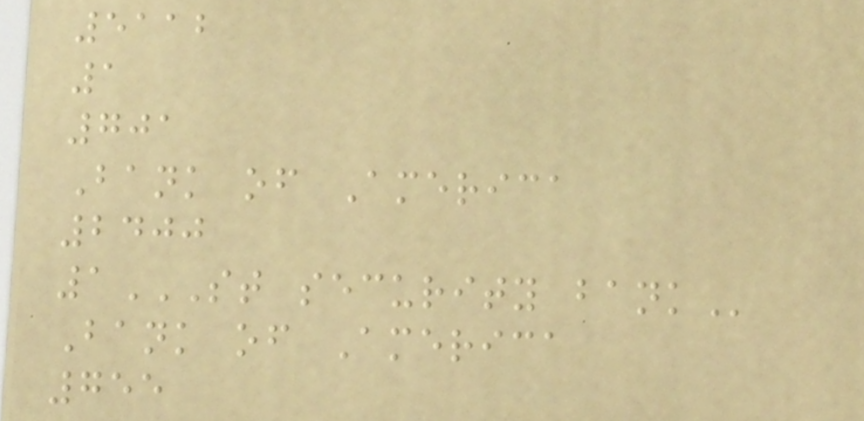5112
1
701
Bank of America
2400
1ST SECURITY BANK
Bank of America
755
